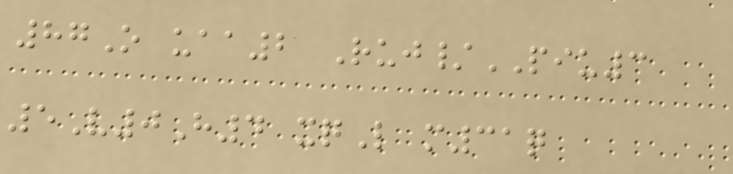87O uaa2 Ruj/PIU3
5V0H4 xqL m31q
